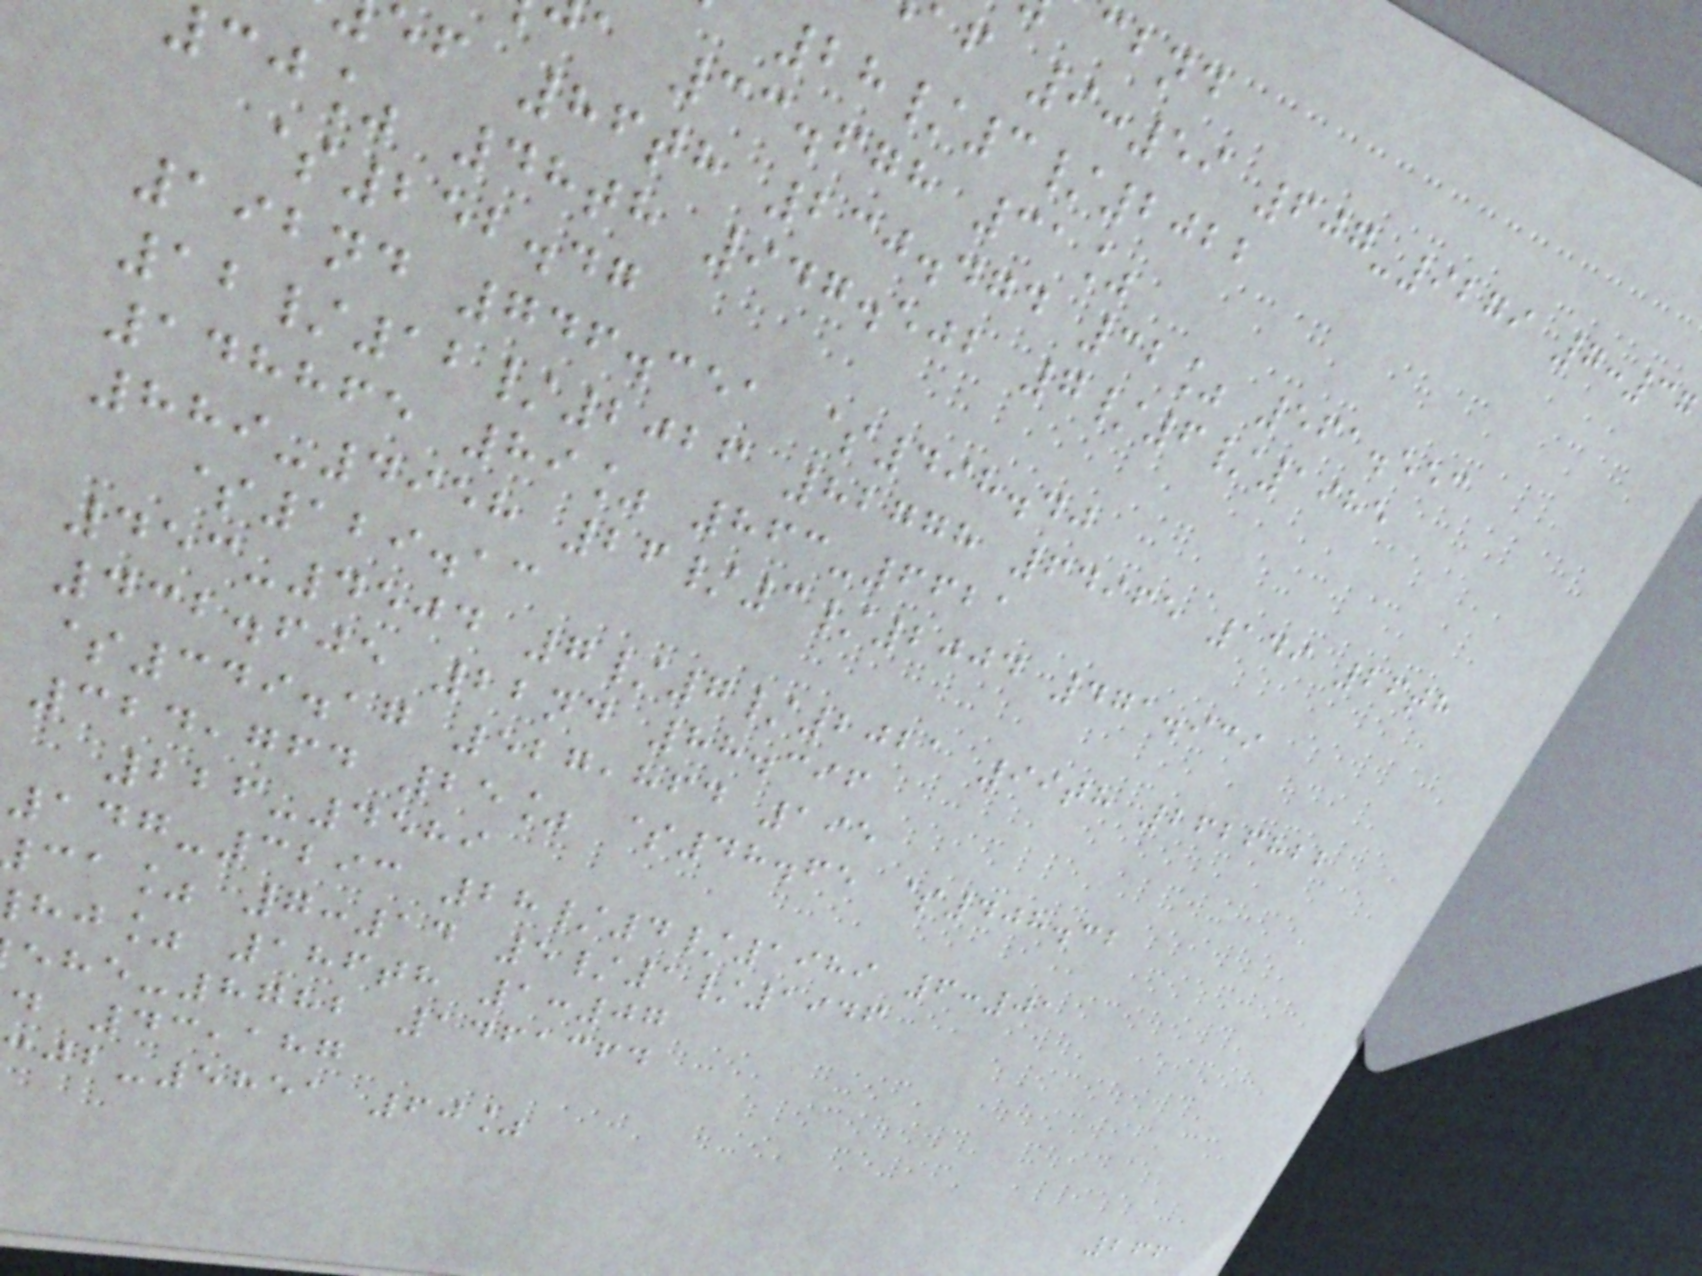af 9:59 607-9279 7:37
28/3/2022
a 33.678 31%
ef 86th 230.474 32% 561.553
cj% 48th 947.502 7/6/1985
$252.47
192nd 746.351 $498.40
12/12/2026 82778 64965 149 26th
148865 89% 863-6621
889-4958 26/3/2004 471.939
$129.13
453-4504 7/7/2021 99th 2626822
432.605 22nd 88.396
$349.17 527,864 195
324,764 25% $48.65 $408.32
226-4589
147-3293 28/4/1989 6:01
ca% 7:14 5/1/1946
hj% 186th 1:07
-8782 1461364
d 43,187
-5851 60%
266
